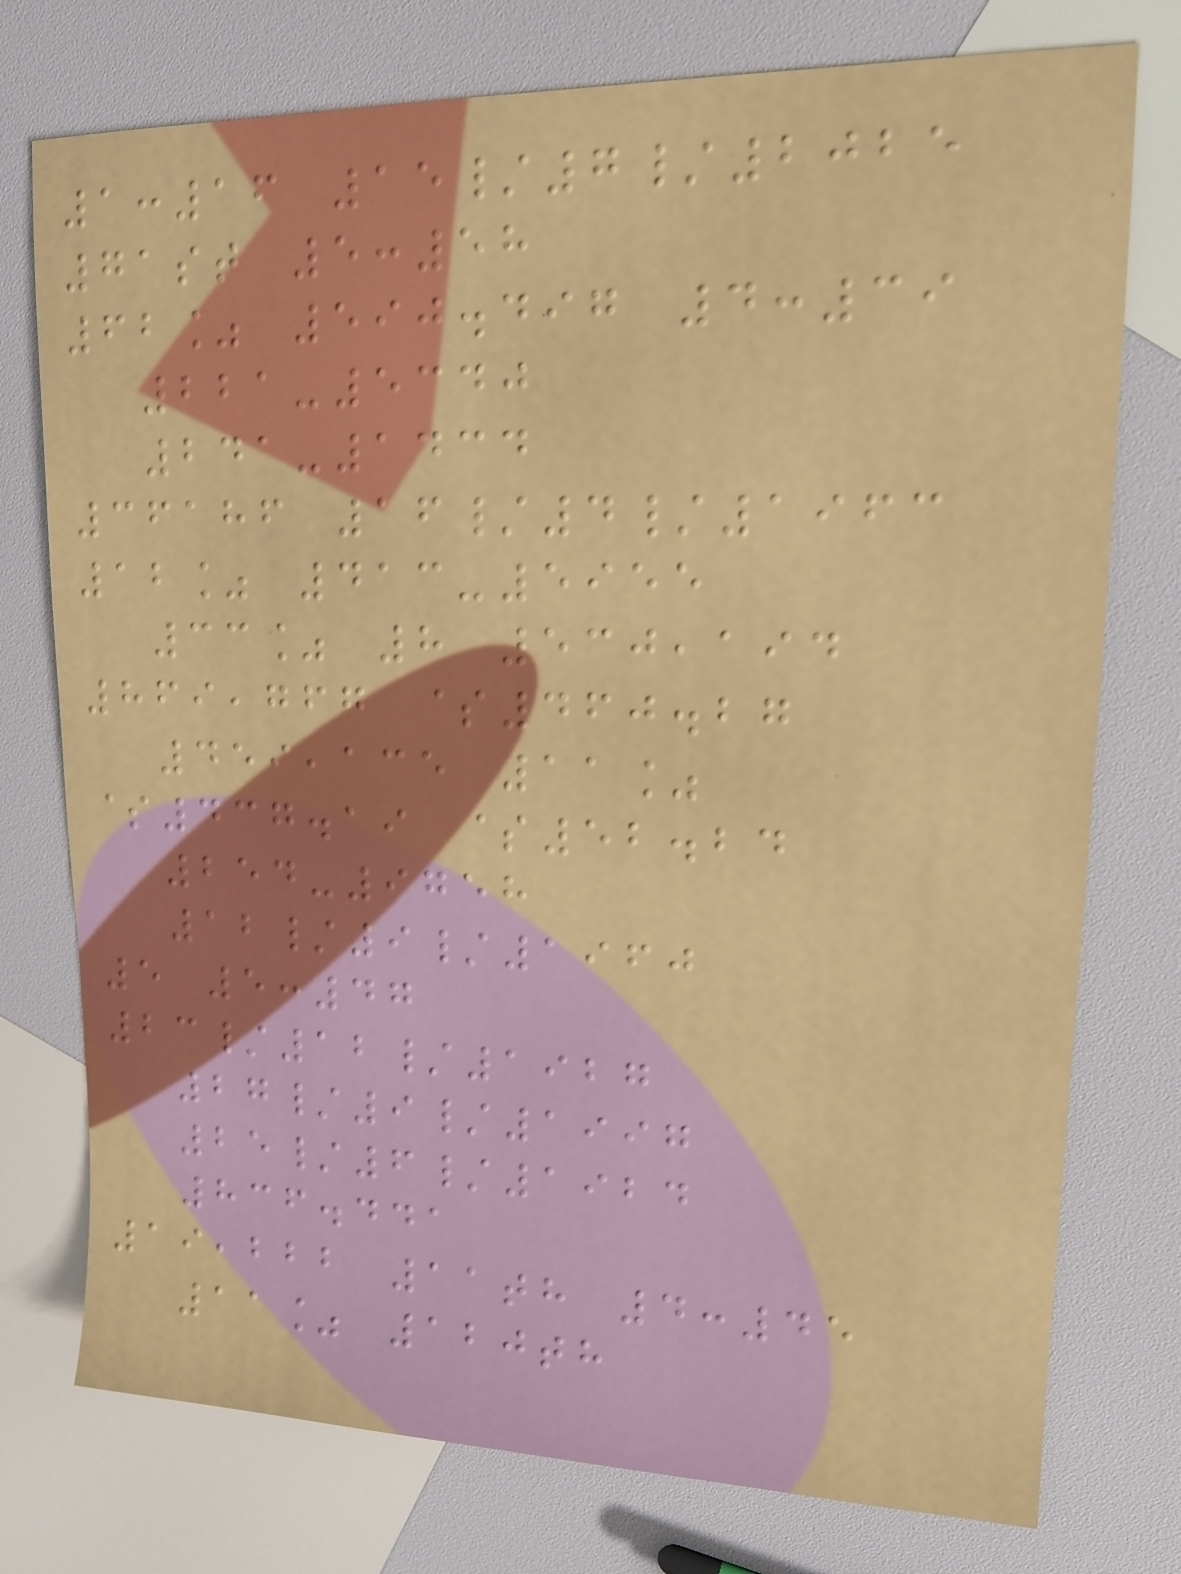1:16 15/7/2025
71st 5:58
62% 590.497 4:39
221-5340
241-1434
36186 16/4/1963
12% 413-5955
33% 8 530,194
869,767 $460.27
459,135 11%
$437.19 $52.24
254-9758
12/9/1960
5 5:47
23/12/1927
27/9/1997
25/6/1924
836.441
19,222 11th 4:45
11% 120th
